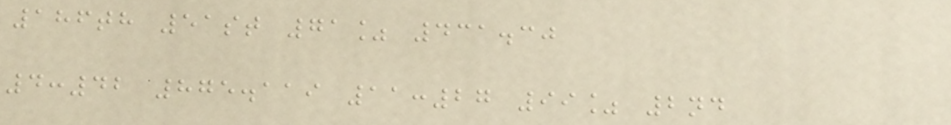186th 51st 71% 431.30
4:42 875.119 11:27 99% 2nd
